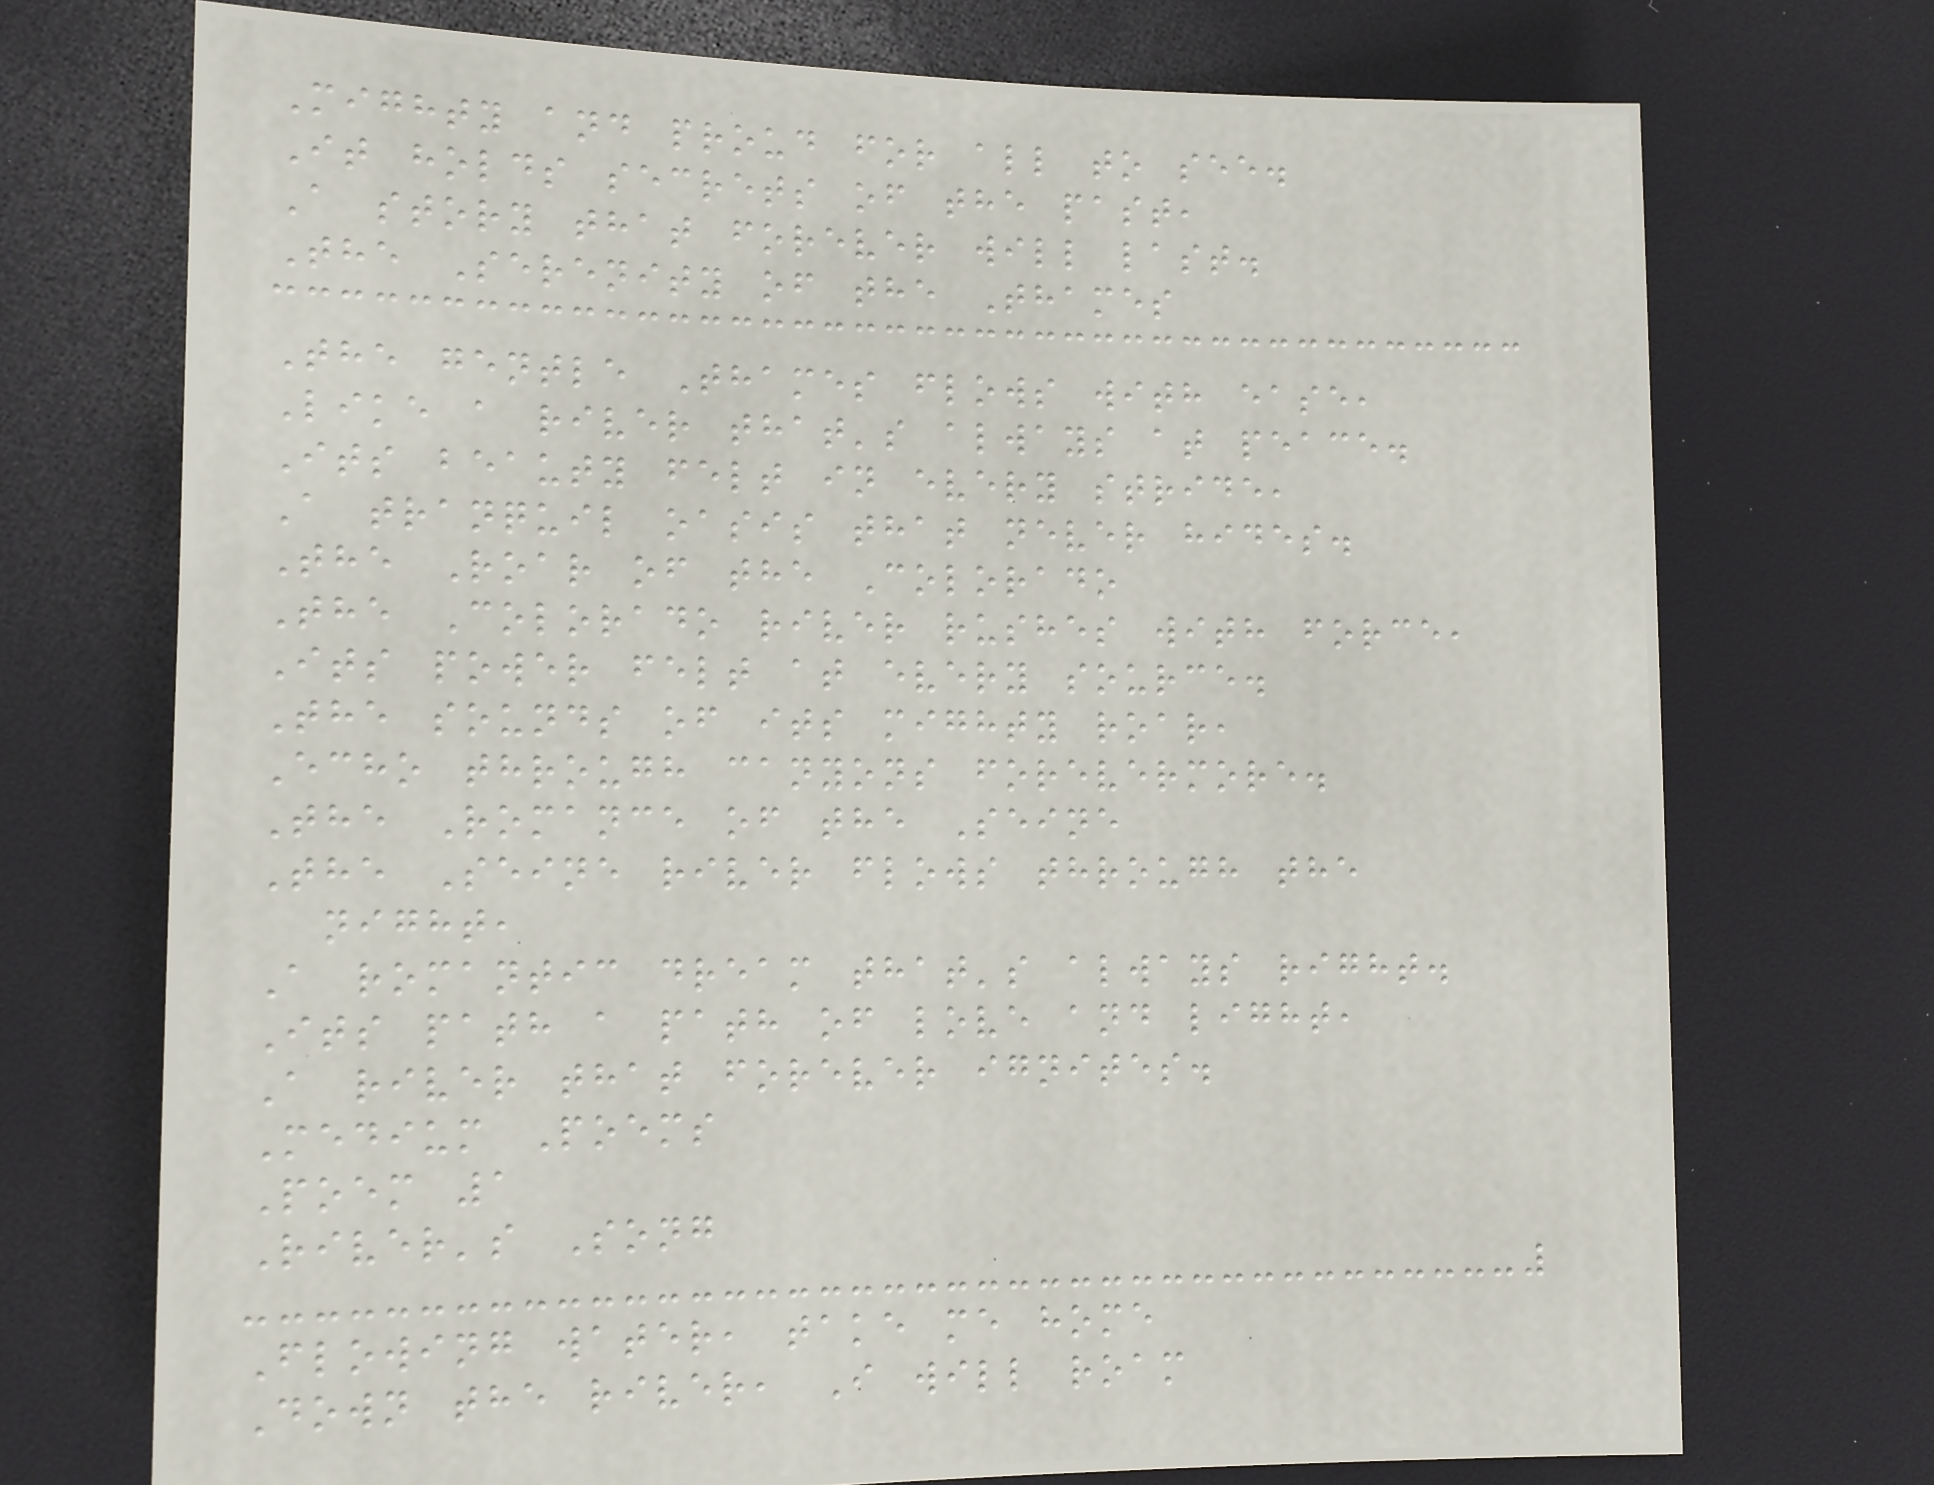Mighty and proud for all to see.
It holds secrets of the past,
A story that forever will last.
The Serenity of the Thames
The gentle Thames flows with ease,
Like a river that's always at peace.
Its beauty felt in every stride,
A tranquil oasis that never hides.
The Roar of the Colorado
The Colorado river rushes with force,
Its power felt at every source.
The sounds of its mighty roar,
Echo through canyons forevermore.
The Romance of the Seine
The Seine river flows through the
night,
A romantic dream that's always right.
Its path a path of love and light,
A river that forever ignites.
Medium Poems
Poem 1
River's Song
Flowing water, take me home
Down the river, I will roam
